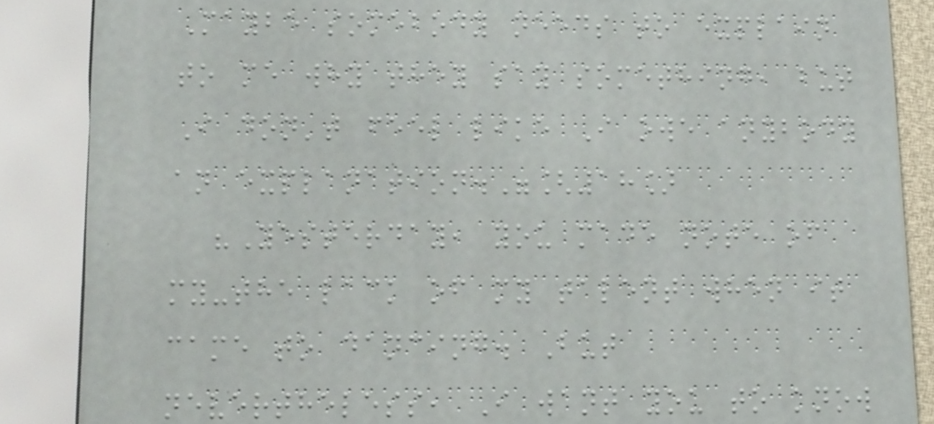Maybe somebody needs to explain
to me why they say something, but
I don't feel like I owe anybody
an explanation."[18]
"Yesterday, you made note of
my-the lack of my talent when it
came to dancing. But
nevertheless, I want you to know
